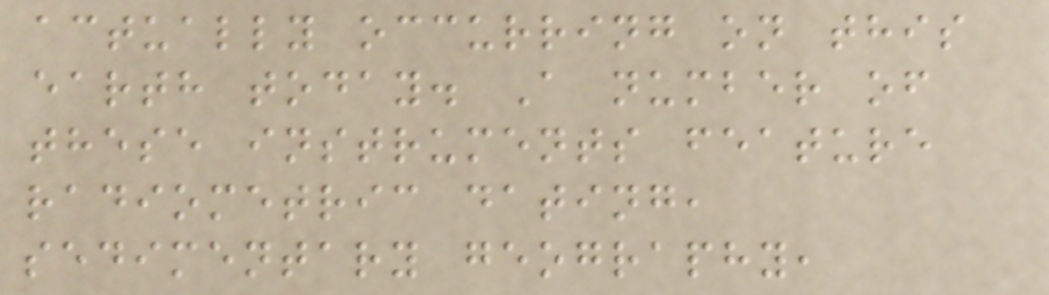actually occurring on this
earth today. A number of
these instruments feature
radiometric dating,
sedimentary geography,
